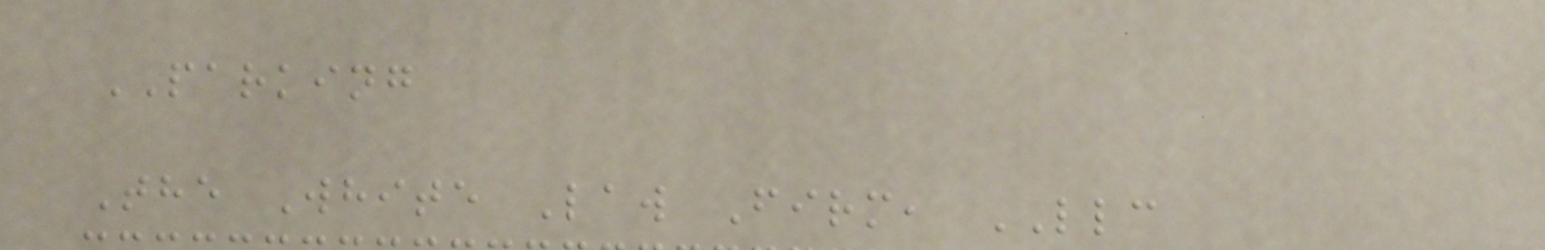PARKING
The White Law Firm, LLC
